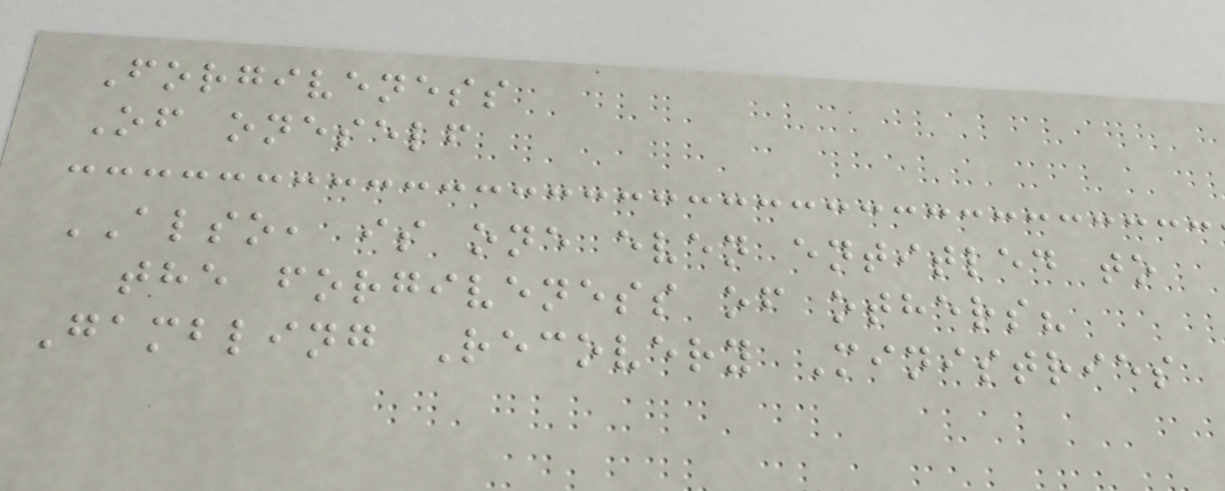Forgiveness
Of oneself
ALSO, is one even entitled to
the forgiveness of others?
Gambling Recovery Ministries
